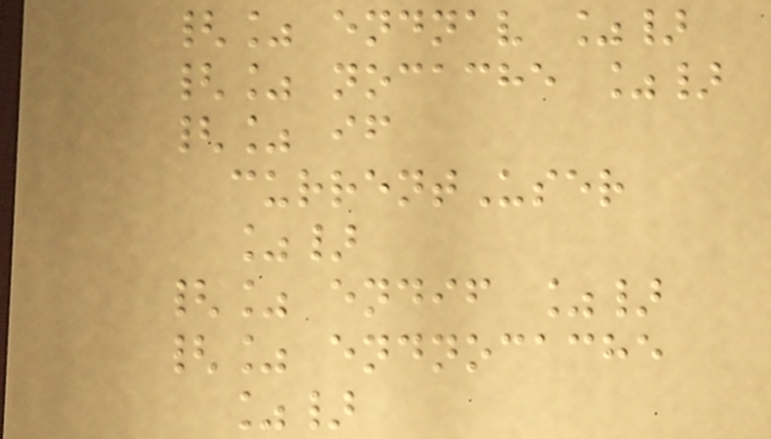{% endnav %}
{% nocache %}
{% if
currentUser
%}
{% endif %}
{% endnocache
%}
